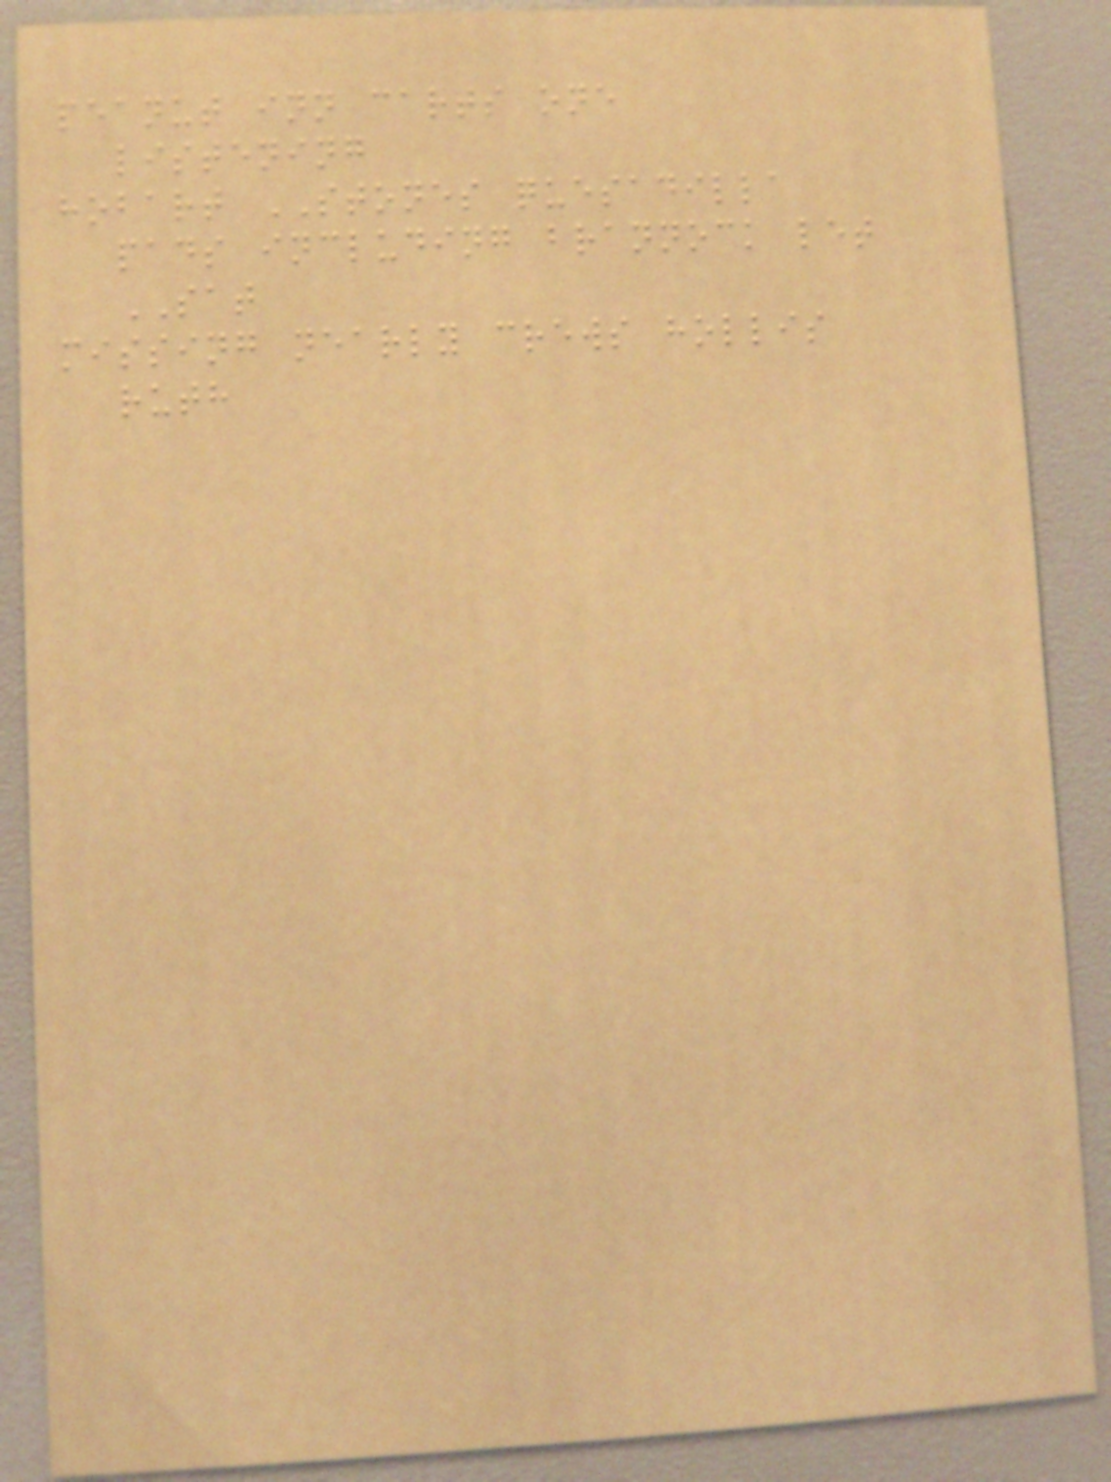peanut inn carts one
listening
hobart STONES quesadilla
pads including brannock let
SAT
missing nearly crews hollis
ruth
